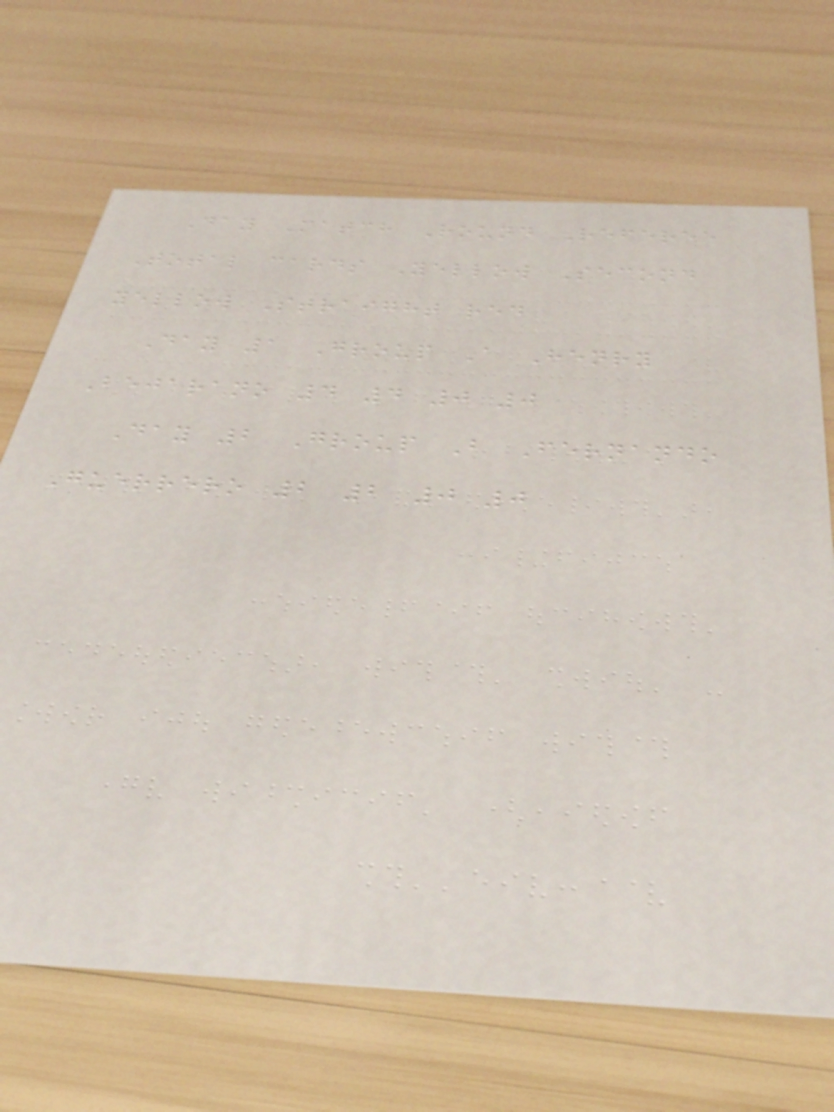Day Match Round Referee
Total cards Yellow Second
yellow Straight red
Day 1 Group A Henry
Bejarano 4 4 0 0
Day 2 Group B Fernando
Guerrero 2 2 0 0
